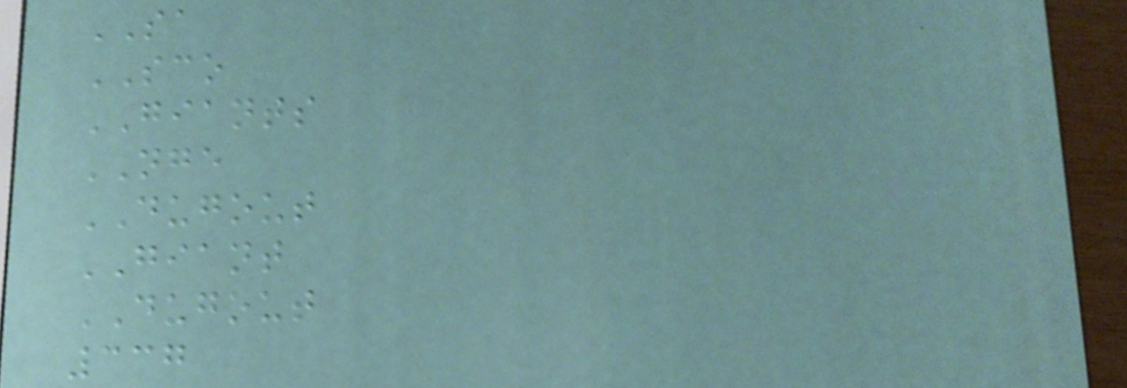SA
SCO
GIANTS
NGE
DUGOUT
GIANT
DUGOUT
337
